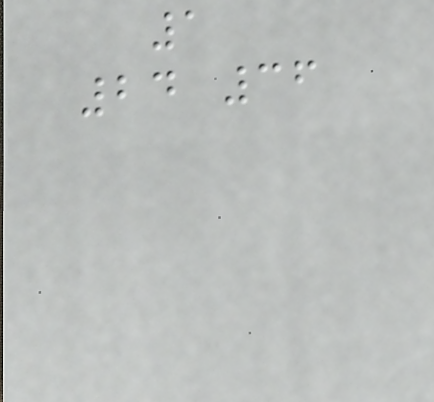1
24 36
